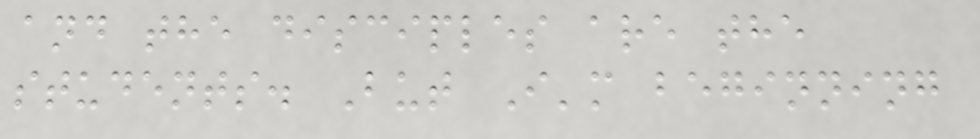and the disciples are the
students. But I'm beginning
